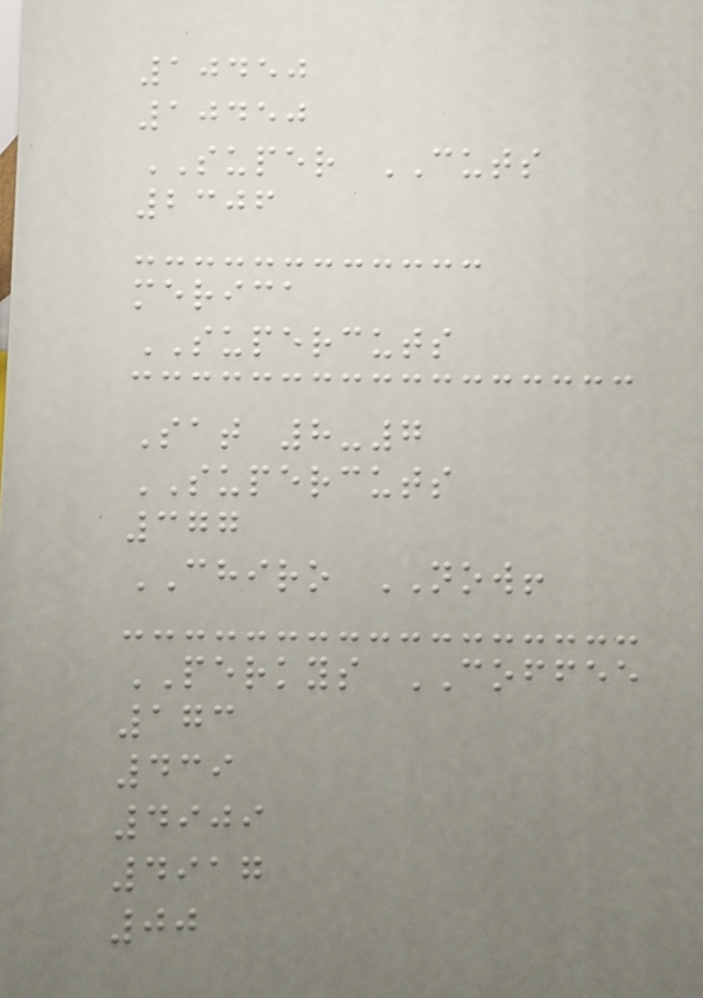10450
10450
SUPER CUTS
2306
merica
SUPERCUTS
Sat 8-7
SUPERCUTS
377
CHIRO NOW!
PERKYS COFFEE
173
439
4909
4917
00
